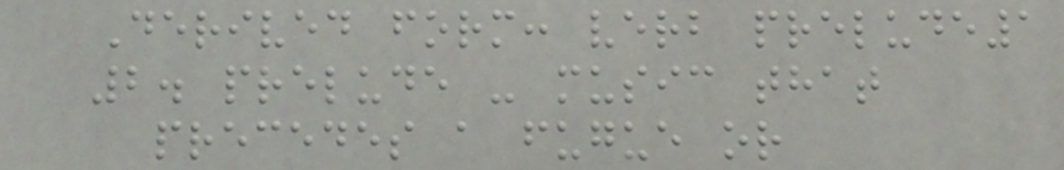Derived form: verb prelude1
2. prelude - music that
precedes a fugue or
